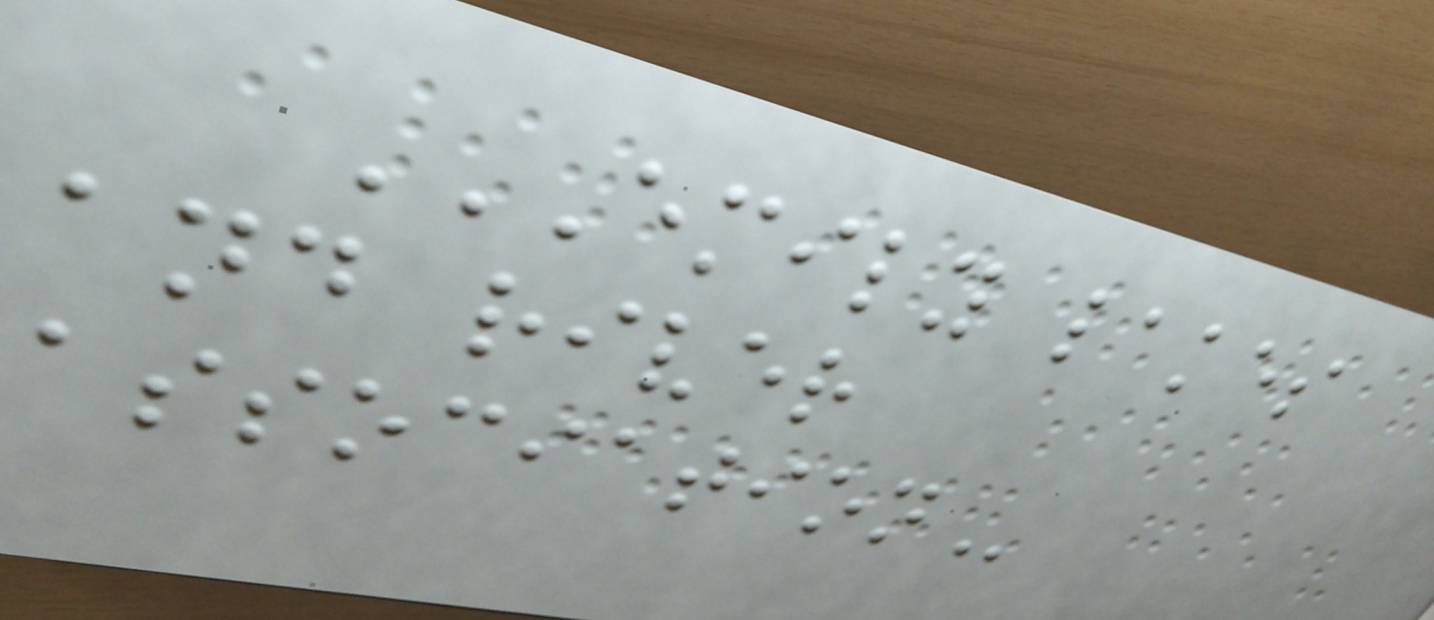EMILY LAKES
AND RIVER
ASSOCIATION
